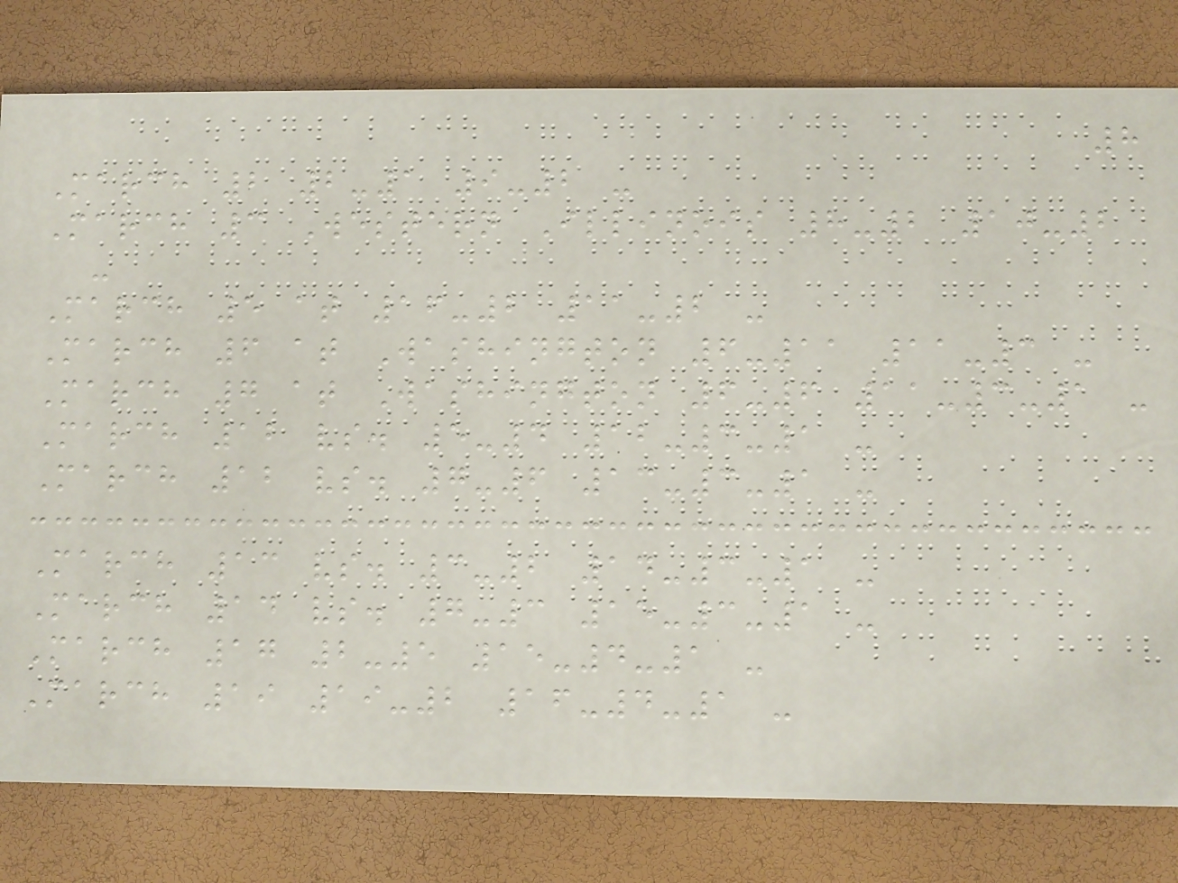8
March 2 2-1 9-2 -
March 3 Western Illinois 8-2 10-2
-
March 5 at 16-2 11-2 -
March 6 at Washington 6-11 11-3 -
March 7 at Washington 6-6 11-3-1 -
March 12 vs. 5-4 12-3-1 -
March 12 vs. 7-6 13-3-1 -
March 13 vs. 3-2 14-3-1 -
March 14 vs. 7-3 15-3-1 -
March 17 2-5 15-4-1 -
March 19 19-2 16-4-1 -
